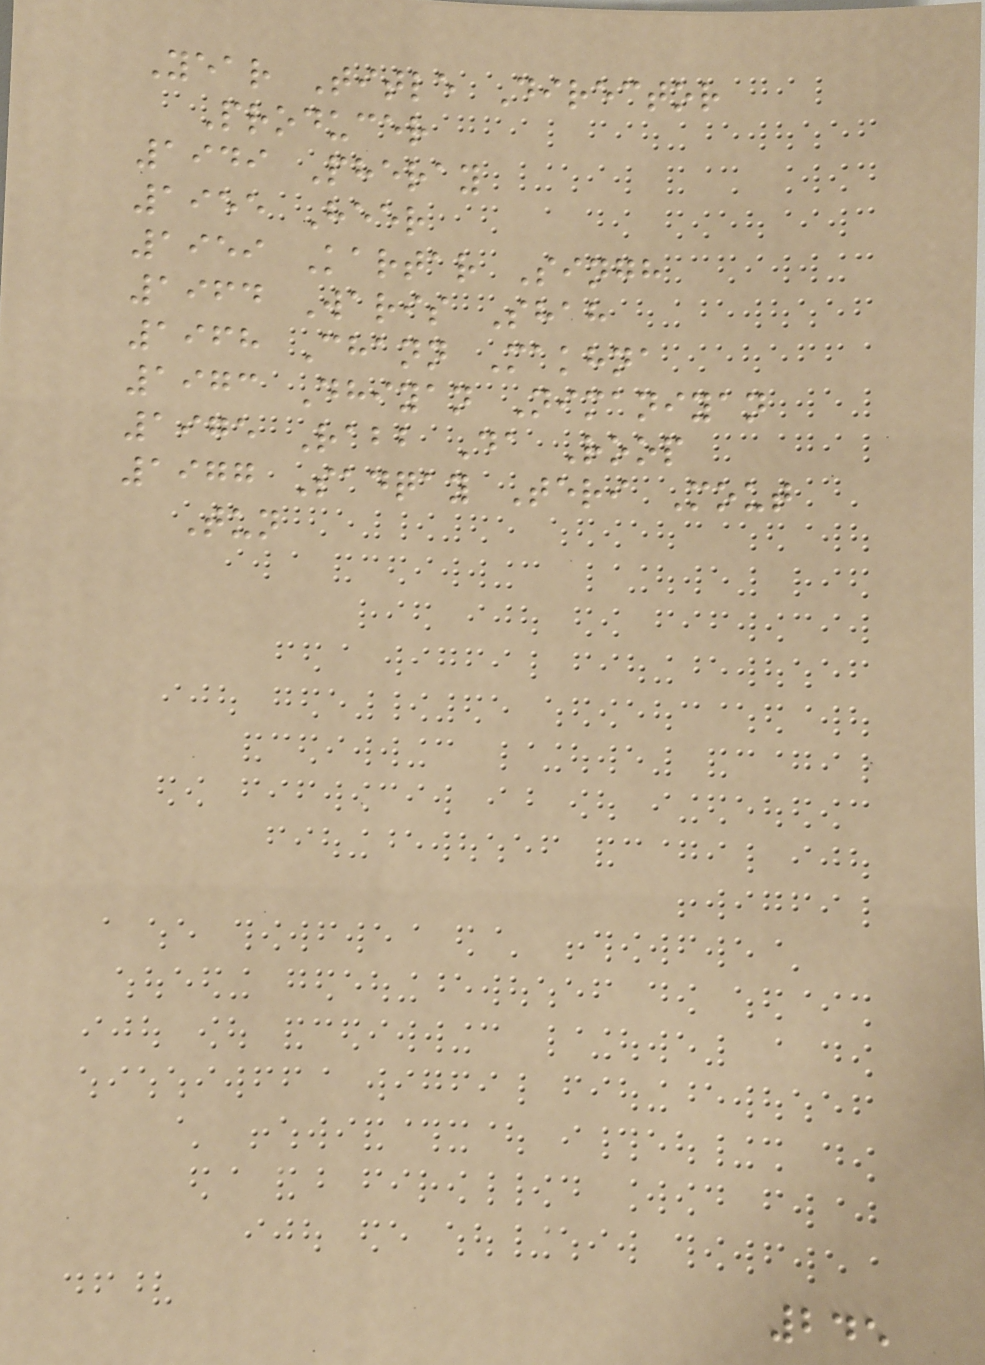Year Title Director
Producer
1949 Pheray
1955 Heer
1959 Kartar Singh
1964 Waris Shah
1968 Chann Makhna
1973 Dhiyan Nimaniyan
1975 Rabb Da Roop
1977 Sadqay Teri Mout
Tun
245
